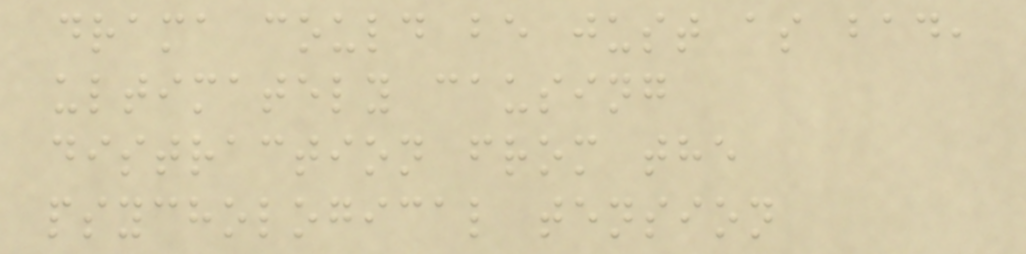drama could be just as bad,
ultimately causing
distraction from the
psychological tension
